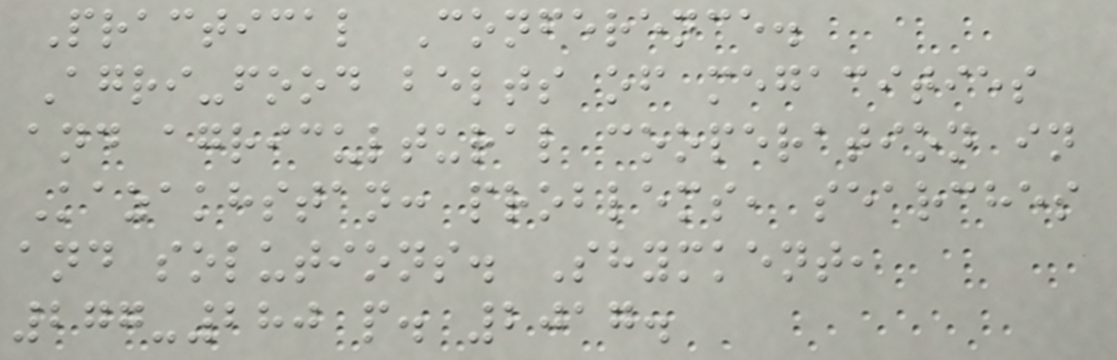Practical Conference.
Agri-food belts of megacities
and agricultural cooperation in
Kazakhstan: problems, searches
and solutions. Shymkent,
277-280 p. 2017.
